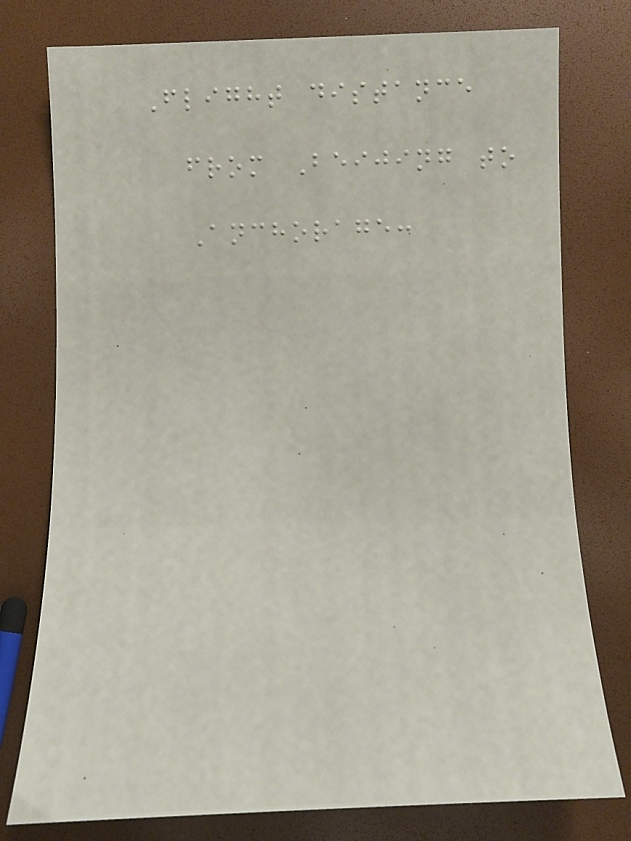Flight distance
from Beijing to
Anchorage:
